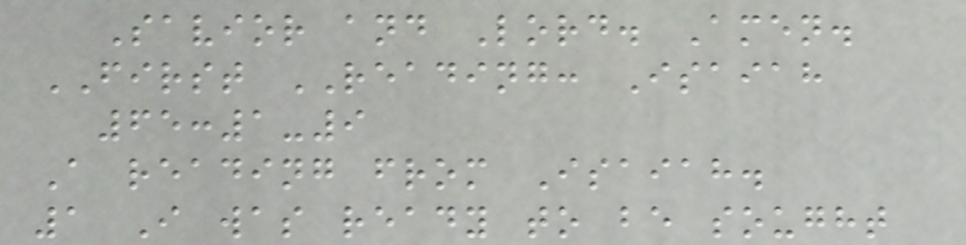Savior and Lord. Amen.
FIRST READING: Isaiah
65:1-9
A reading from Isaiah.
1 I was ready to be sought
